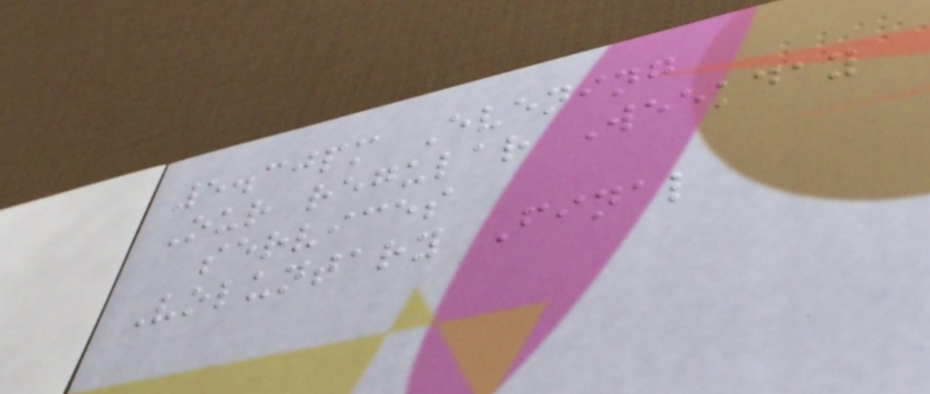5.30pm Evening
Our regular Weekday
services
Voluntary Final
